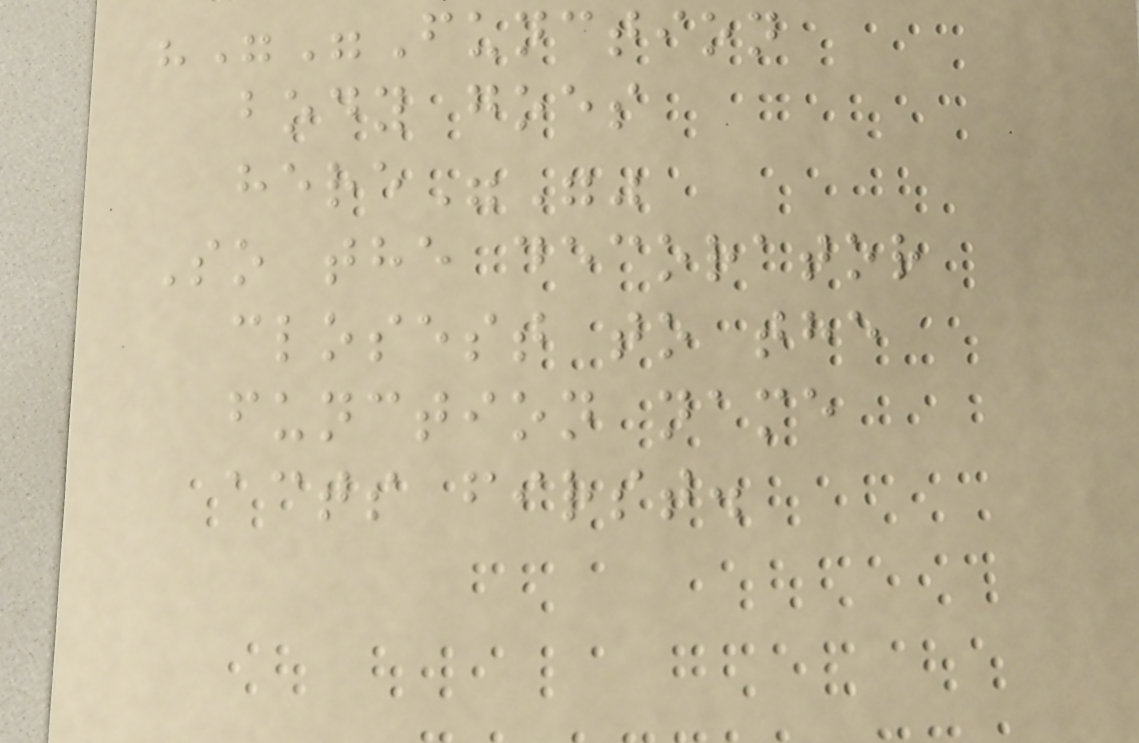"""Function
body goes
here"""
So the decorator
closest to the
function name
acts first.
